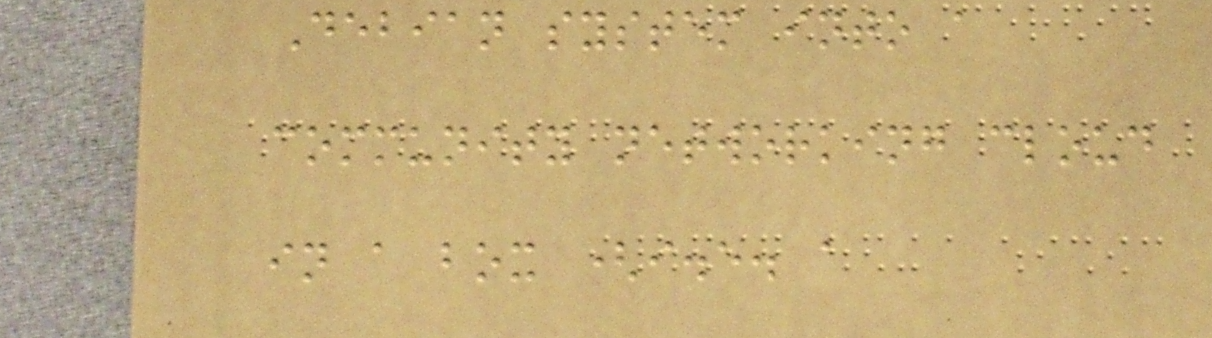Debian system into a
community networking cloud
in a box (i.e. a
